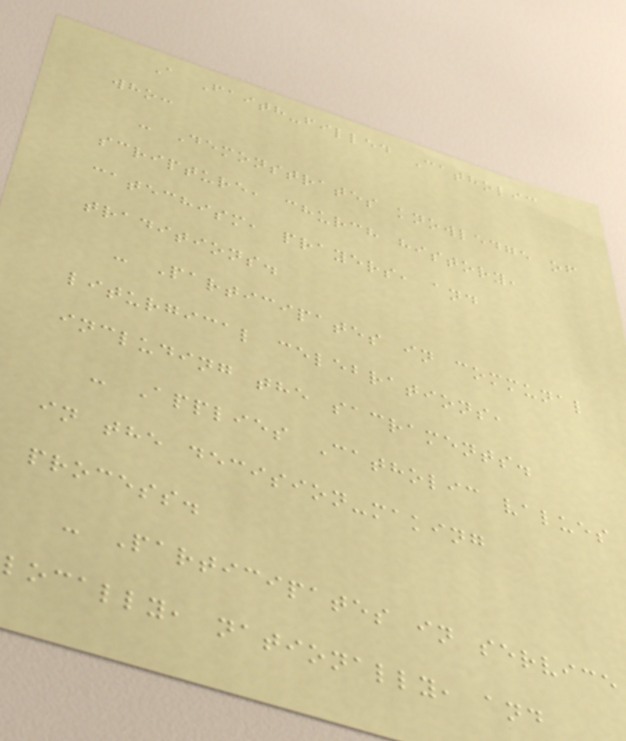A Faith-filled Catholic
who:
- Demonstrates knowledge of
scripture, church history,
catechism, prayers, and
traditions.
- Participates in communal
liturgical celebrations,
including the sacraments.
- Applies Catholic values
in the decision-making
process.
- Participates in service
locally, nationally, and
